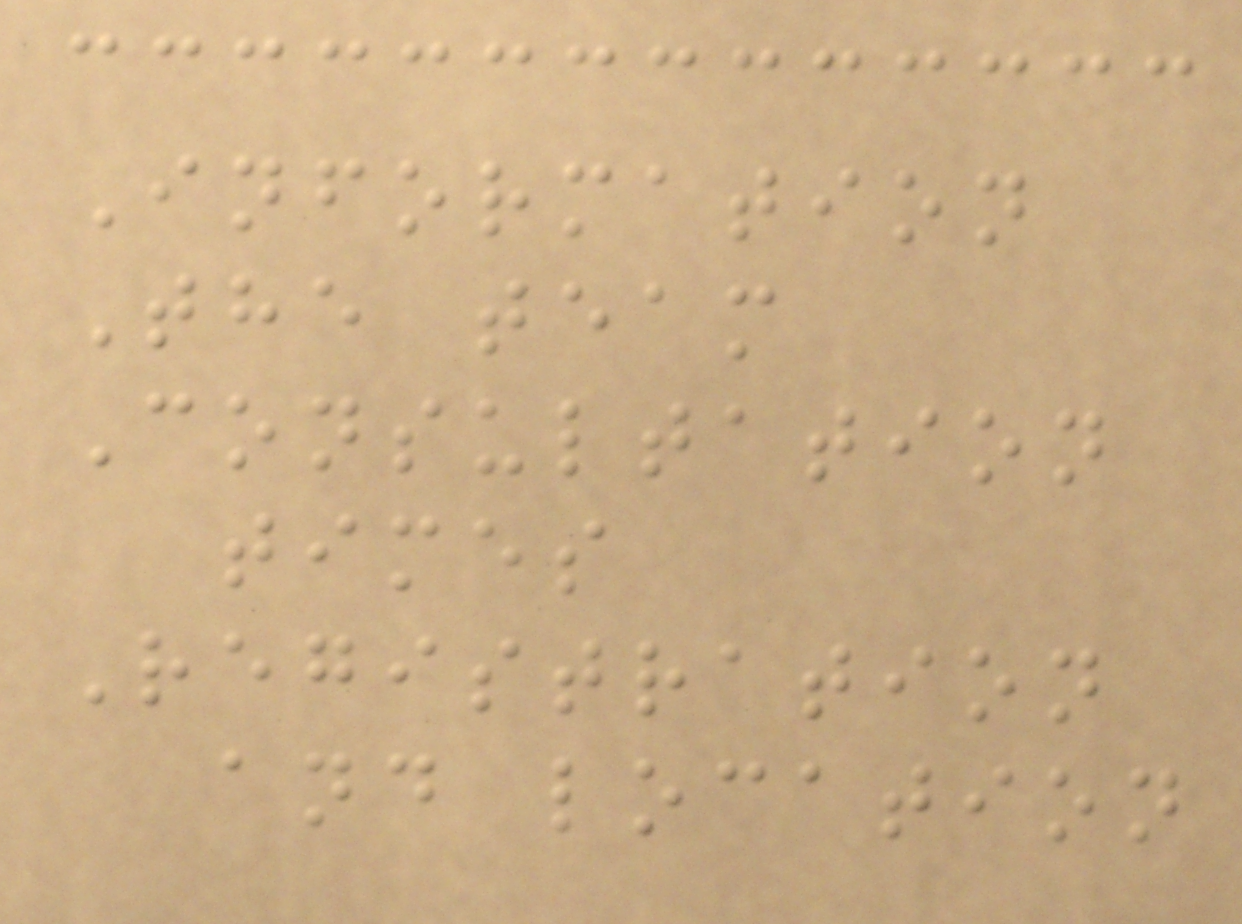Information
The team
Consultation
times
Registration
and location
